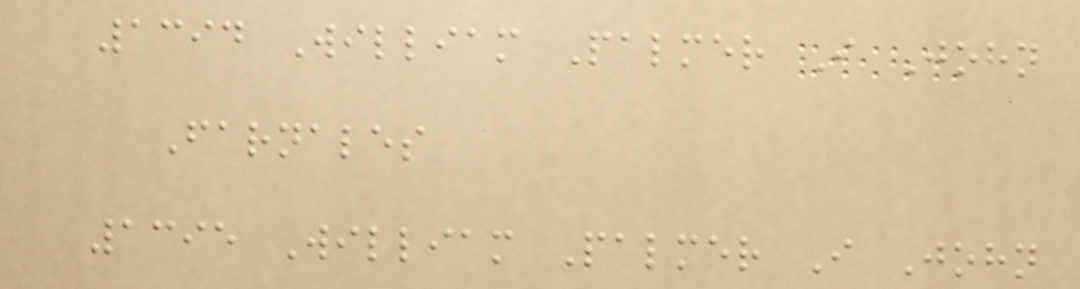1394 William Palmer I John
Farnales
1395 William Palmer I John
